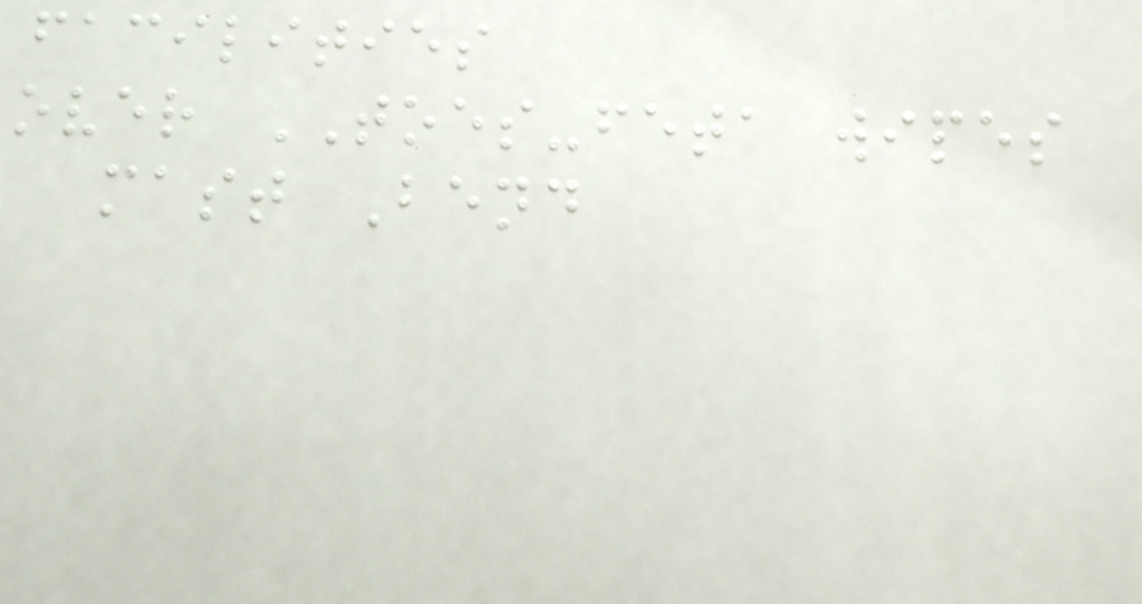facilities
over TOES-feta wipes
mast Bend
